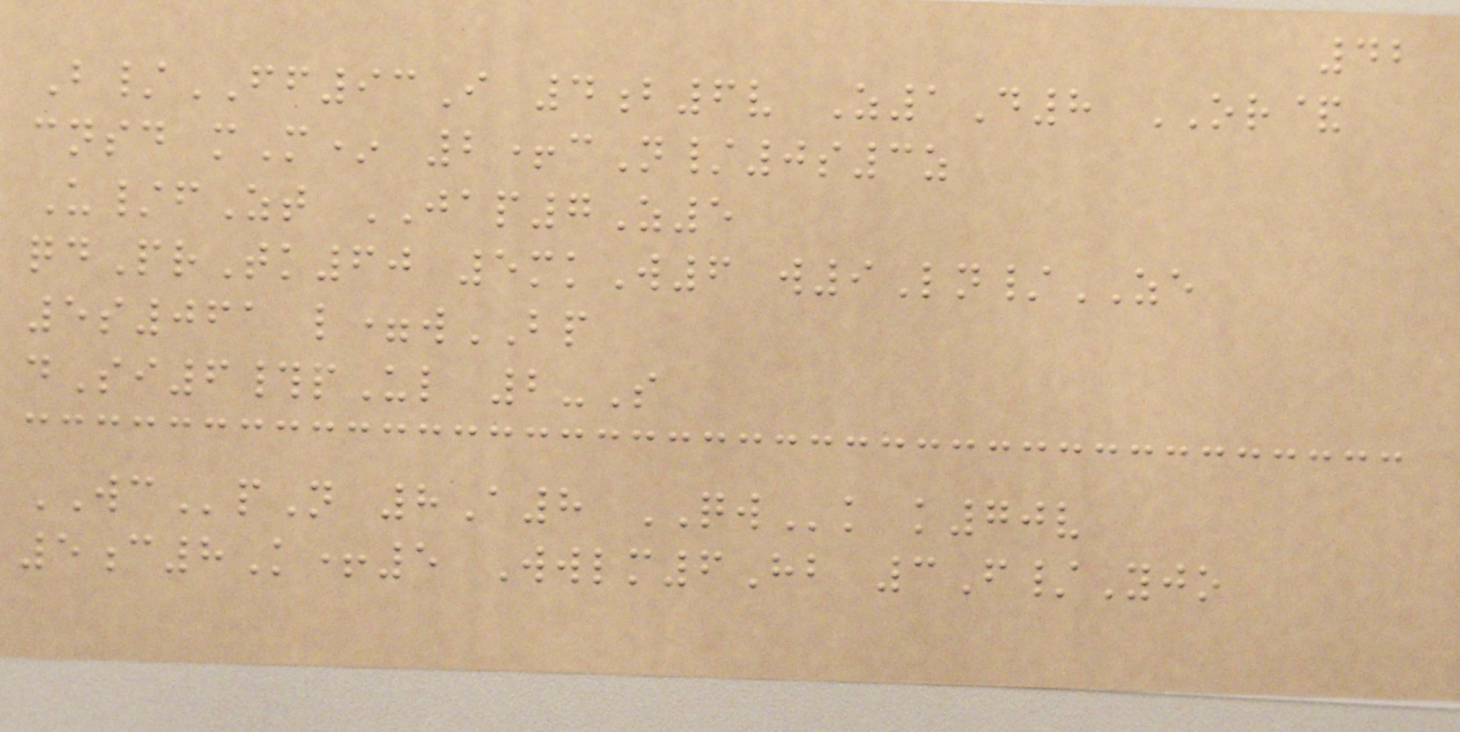42
B/FF93I 4b6v Z1D8 OR&
cnsd mM* 2+cN/0s3z
U/fZt JAP7Z5
qdPrTk60 5mkW6 w9Ln/ZE
5s061 l=wBP
dSi6#pUl 2-S
WCpN 8A8 QWk k70v
5c8K+5 Wwlm6Hb 3F/Yjo
